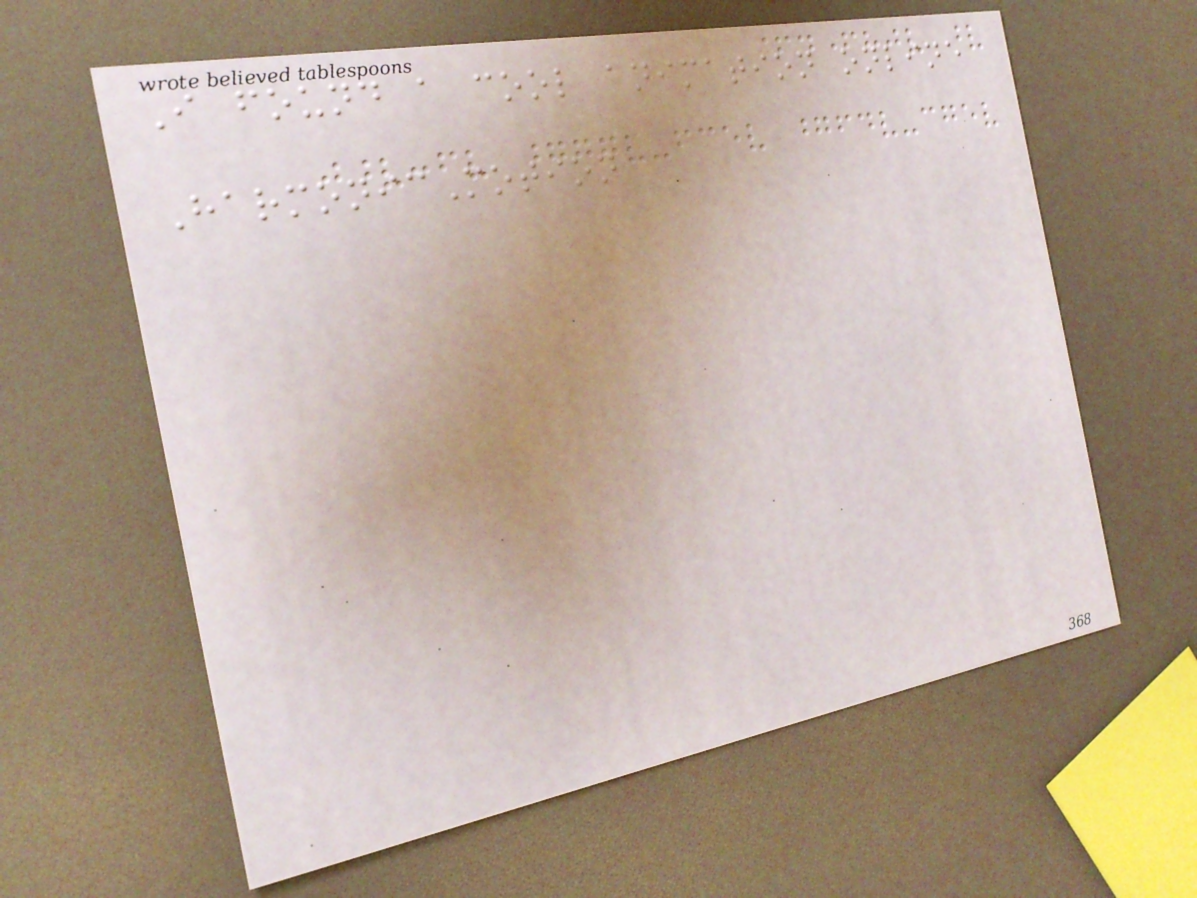I found a cool animation online
HarmonicMotion
